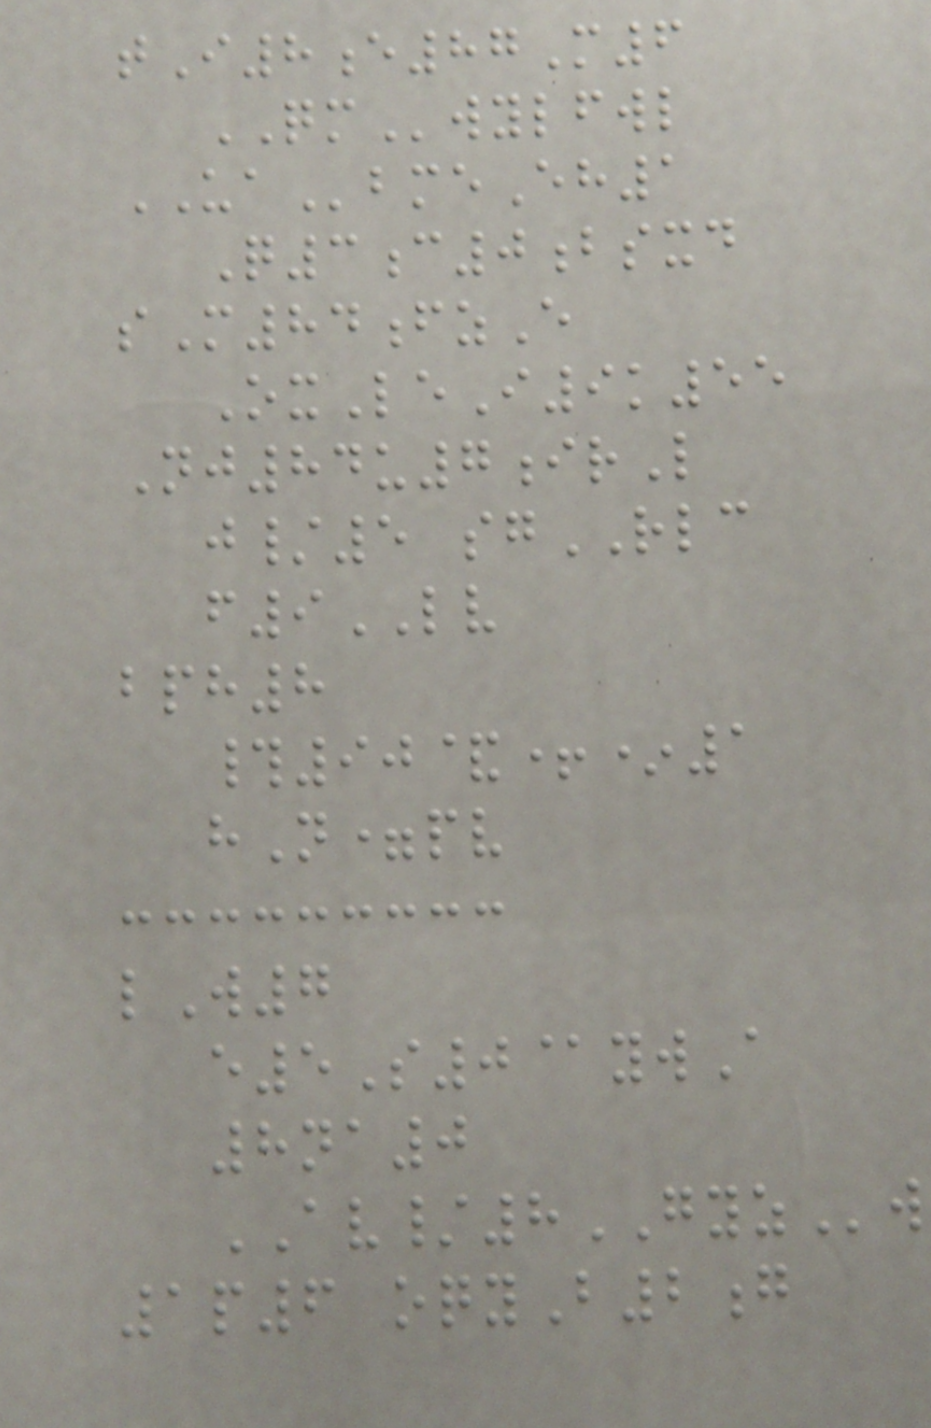tI8e87M6
QMwylfwl
UAbmeEh1
Q3c0bsxd
sM84fzE
OxLeI9k55
Nj84u7irL
j/5 sgRLC
f9LV
bph8
#90&+*1
hN=pv
lW7
e5S0@ywA
8na0
AV/8GYZw
1p6 oqyB2g
